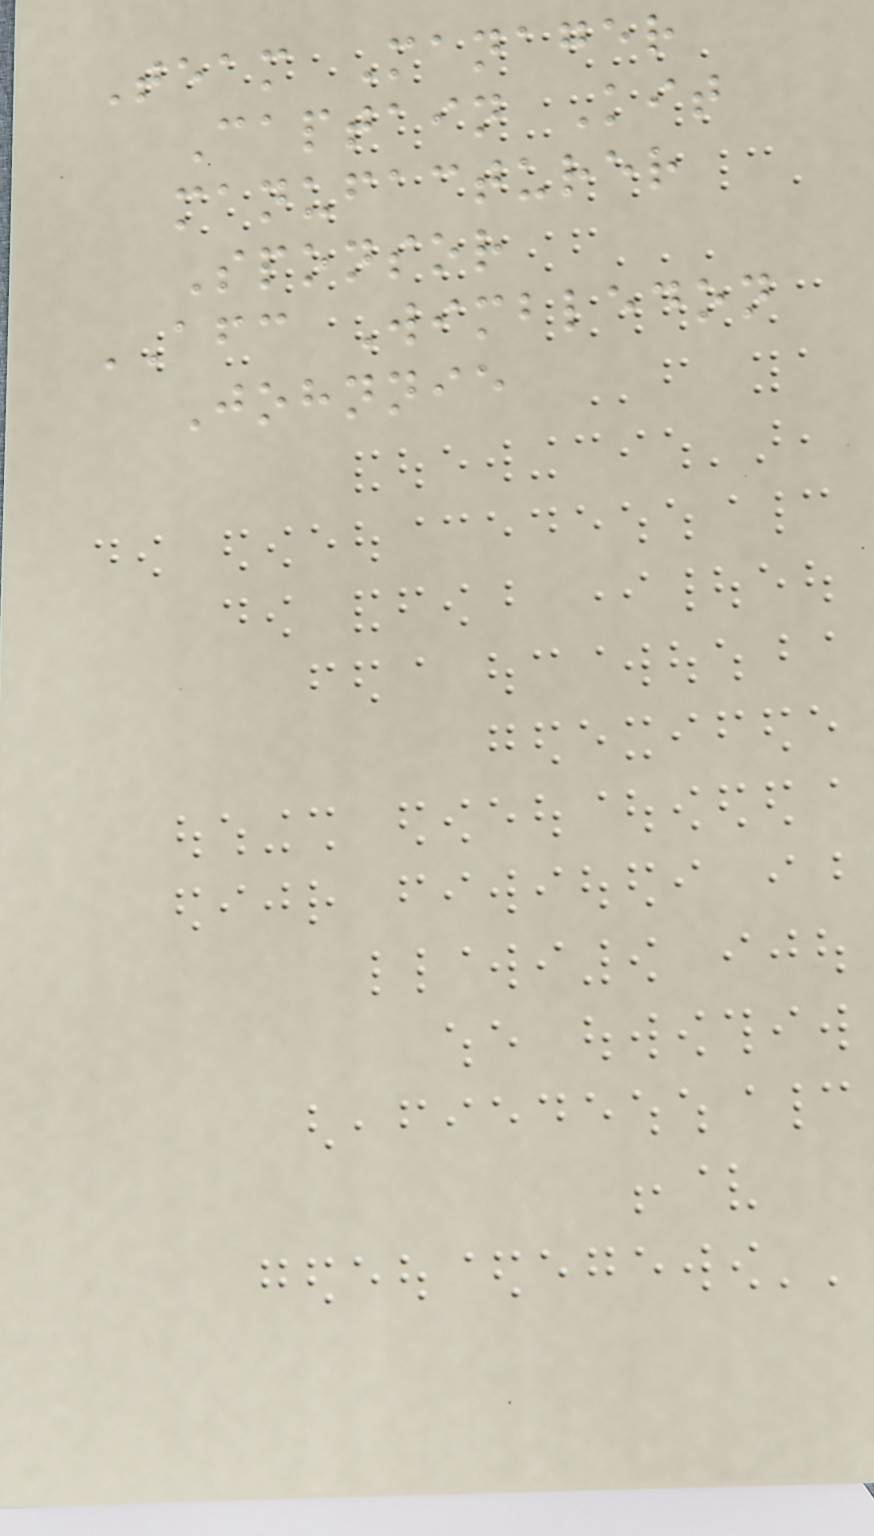Team Manager
Captain Kit
manufacturer
Sponsor
AFC Wimbledon
Johnnie
